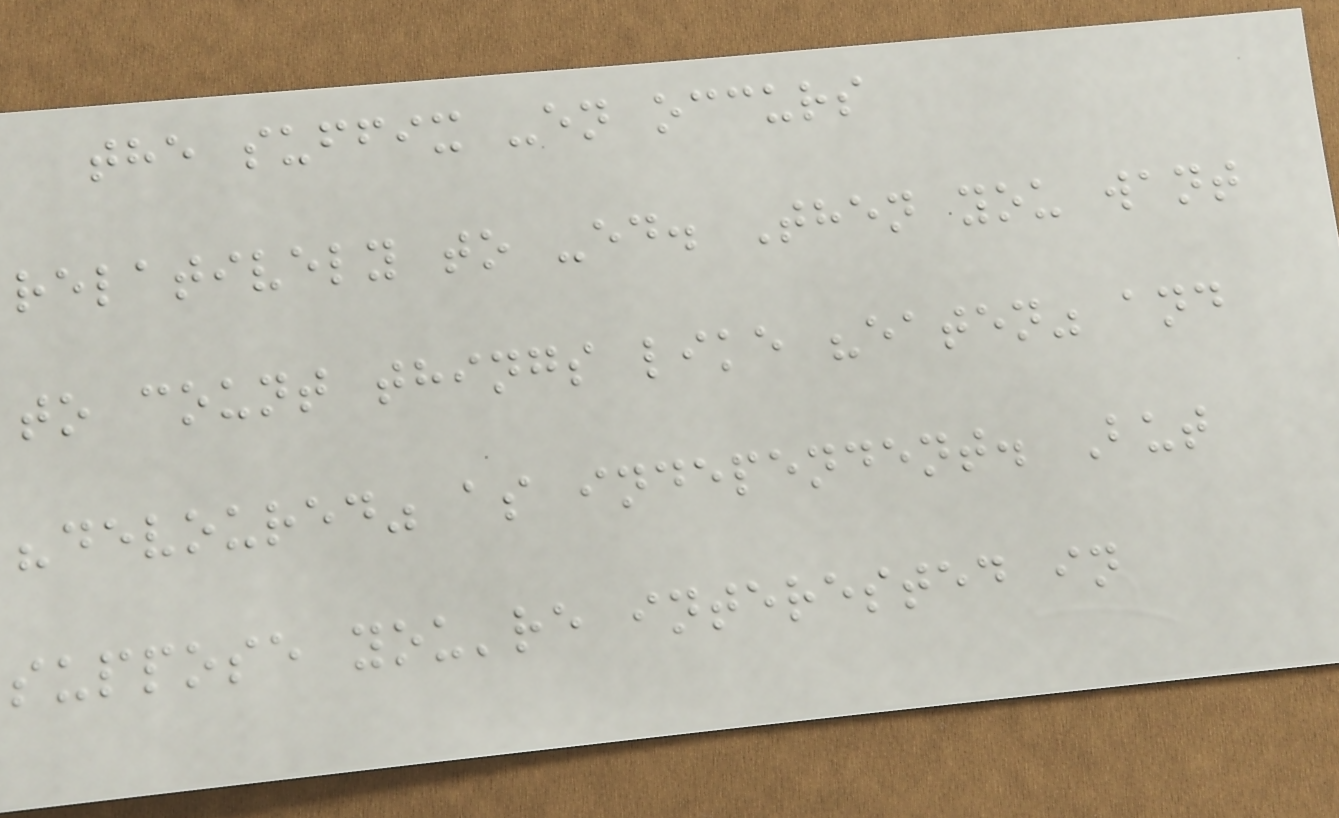the suffix -en occurs
relatively to -ed. Then you want
to count things like "eaten" and
"devoured" as independent. But
suppose you're interested in
